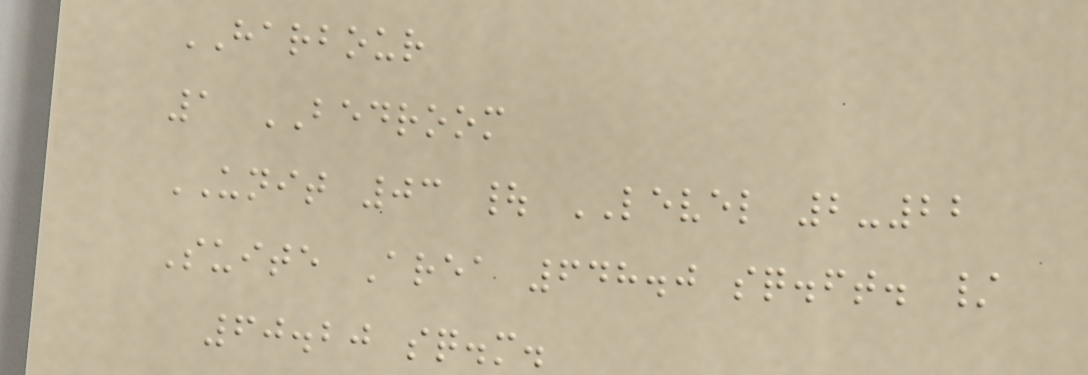HARBOUR
1 BEDROOM
UNIT 03 | LEVEL 2-22
Suite Area 648.0 sq.ft. /
60.20 sq.m.
